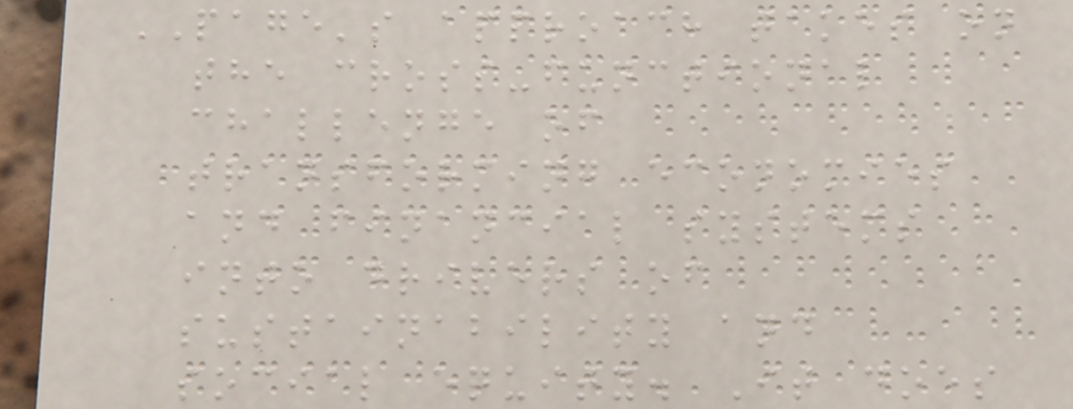PAGE's approach takes on
the cross-functional
challenge of
transforming economies
and financial systems
into drivers of
sustainability and
social equity. It does
